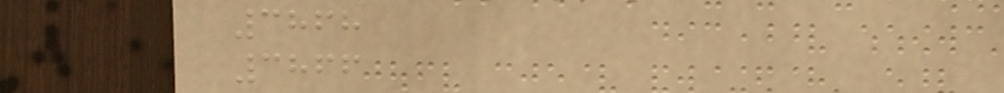3868
3866
